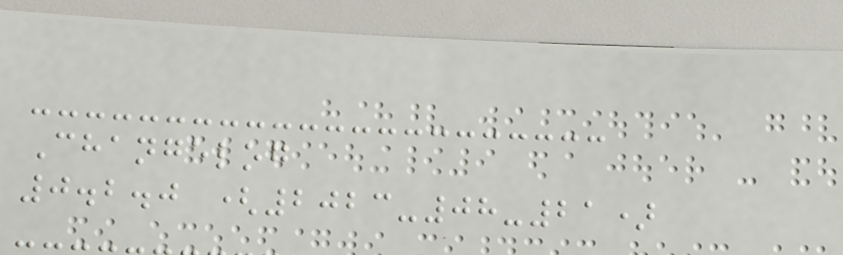Changelog
0.2.0 (2023-08-21)
